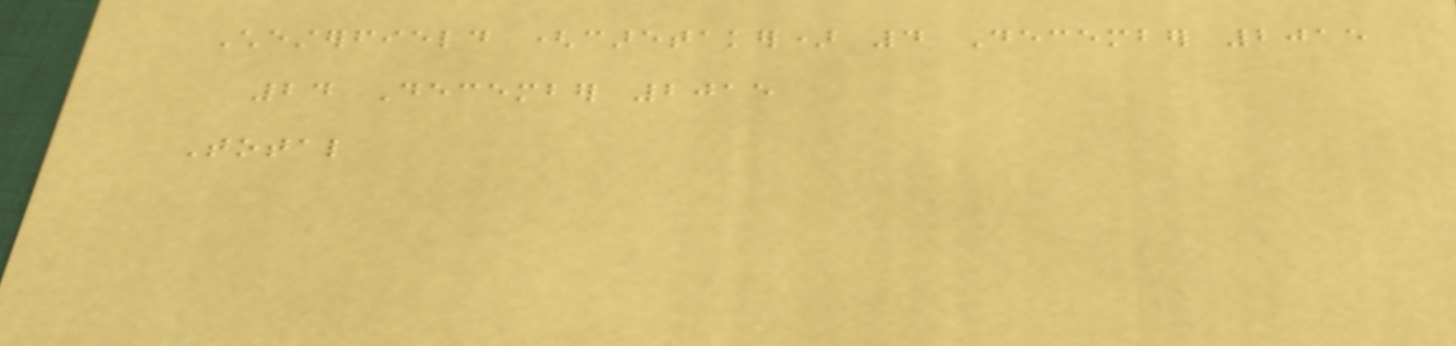Chesterfield (caretaker) 4 December 2015
24 December 2015
Total
